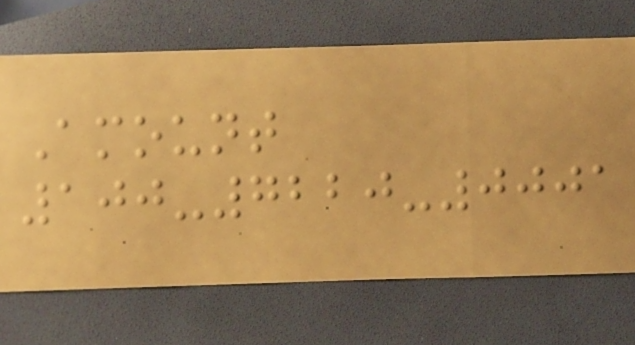Amount
100-7220-0001
